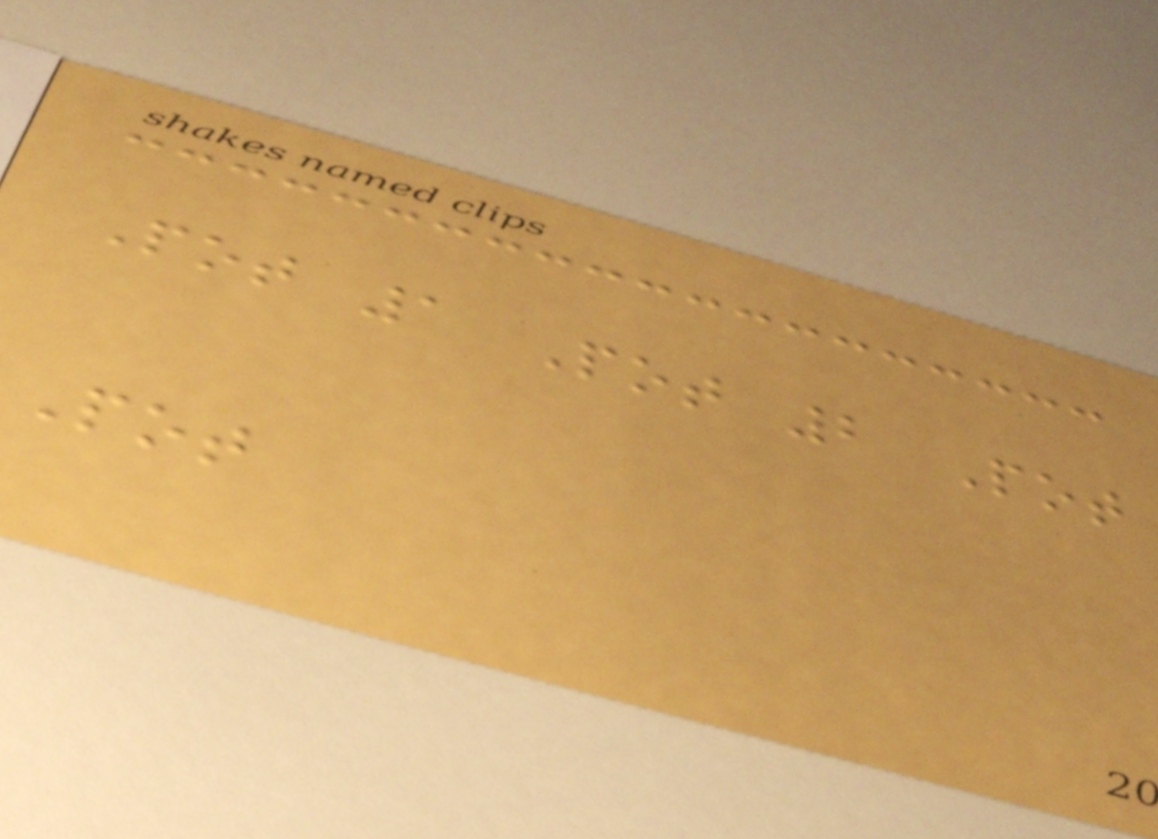Pot 1 Pot 2 Pot
Pot
